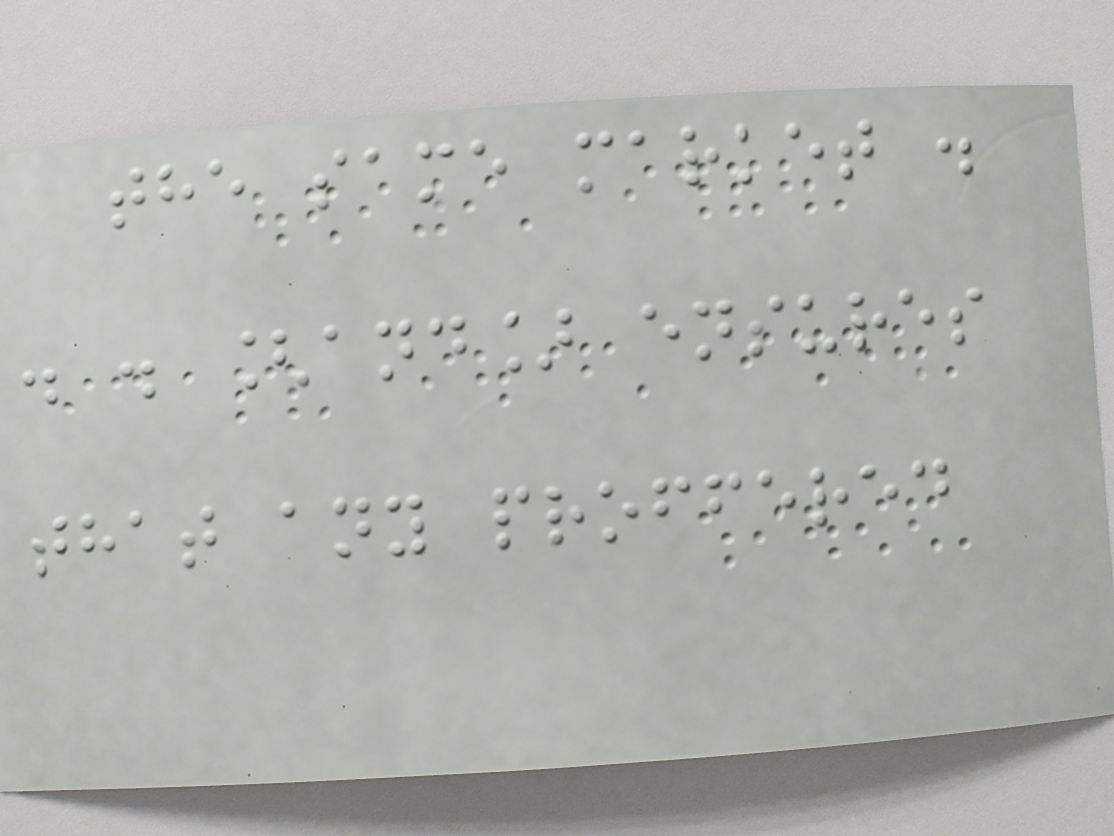the same market .
. . [and] ensures
that any proffered
